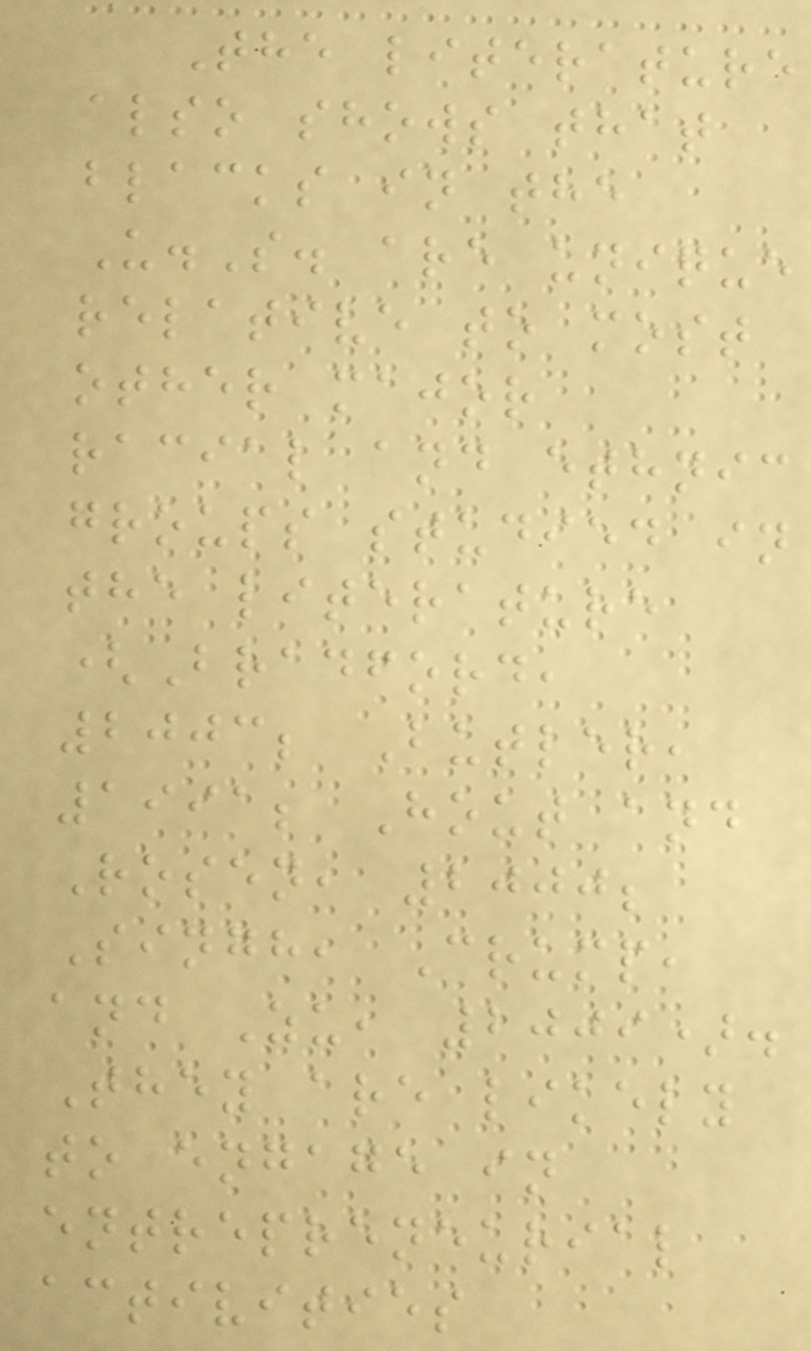The literature
also shows that
blacks in the
U.S. are unique
relative to most
other major
racial and ethnic
groups studied in
the literature
(Bradford,
2003; Butler,
1991; Hout and
Rosen, 2000;
Singh, Crump,
and Zu, 2009).
They are likely
to engage in
entrepreneurial
activities
